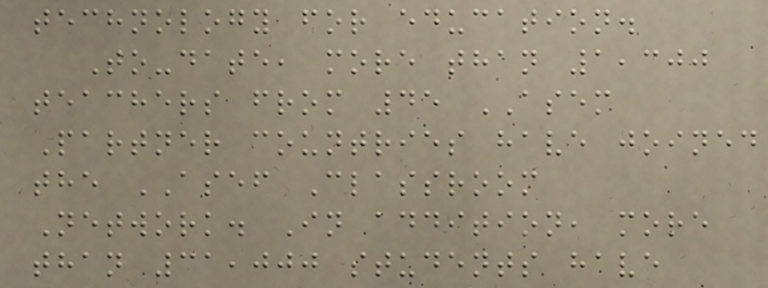technology for education.
To-date, more than 1,300
teachers from 45 ASEM
Partner countries have joined
the ASEF Classroom
Network. In addition, more
than 31,000 students have
